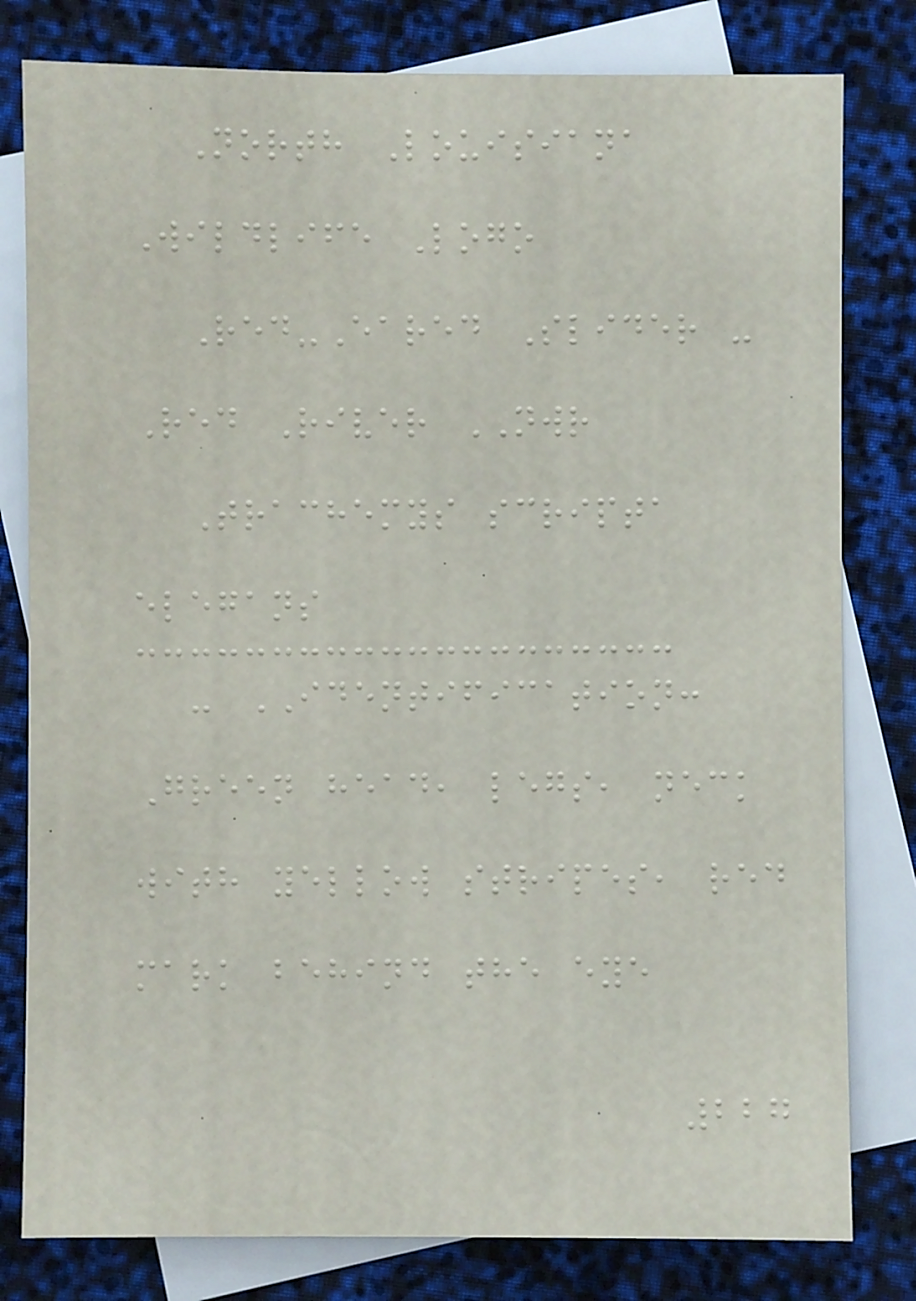North Louisiana
Wildlife Logo
Red-Eared Slider -
Red River NWR
Trachemys scripta
elegans
- IDENTIFICATION:
Green head, legs, neck
with yellow stripes, red
mark behind the eye
227
